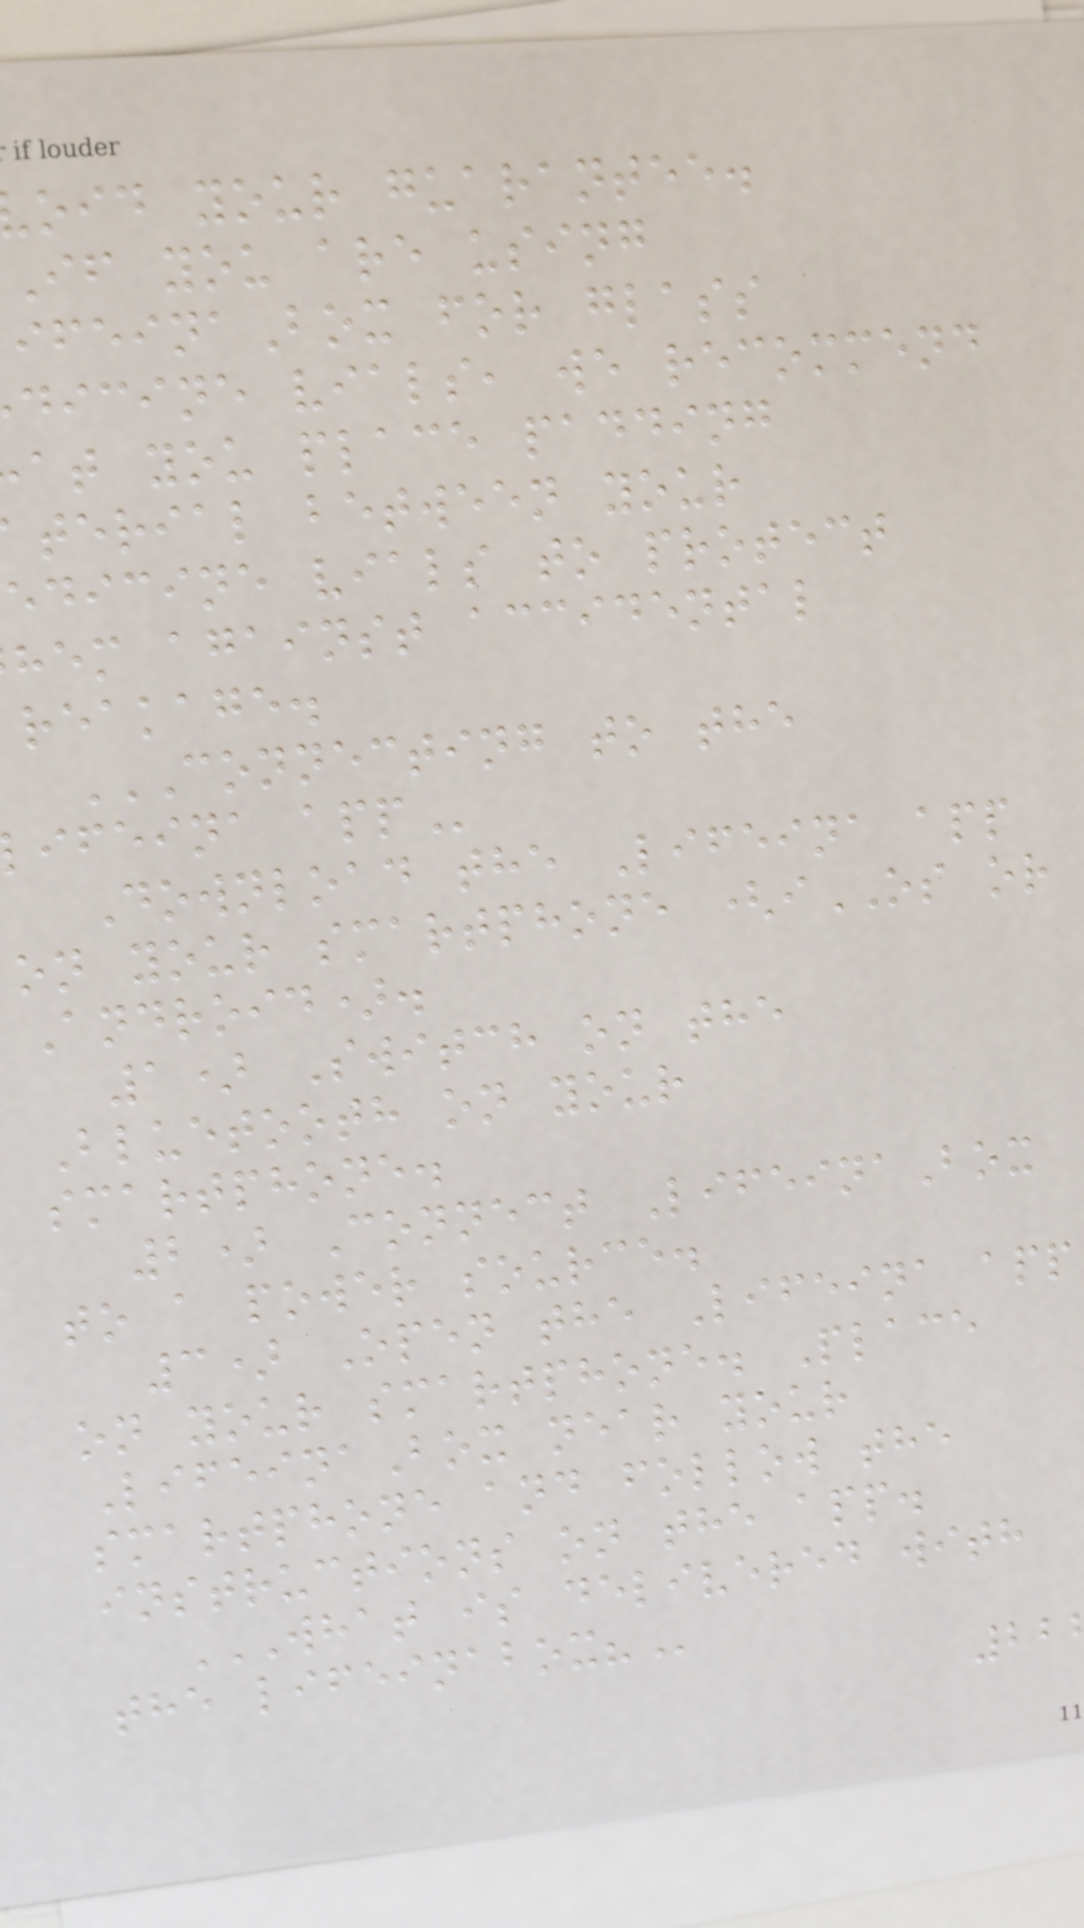oid your guarantee.
If you are using
ifeinaBox for glass
dicine vials, we recommend
at you place padding
terial between your
edicine vials to protect
hem against accidental
reakage.
CONNECTING TO THE
ifeina
Download the Lifeina app
on your smartphone (iOS or
Android).
1) Switch on the
Bluetooth on your
smartphone.
2) Connect LifeinaBox
to a power source.
3) Open the Lifeina app
on your smartphone. Place
LifeinaBox near your
smartphone and follow the
instructions on the app.
WHAT IS DELIVERED WITH
